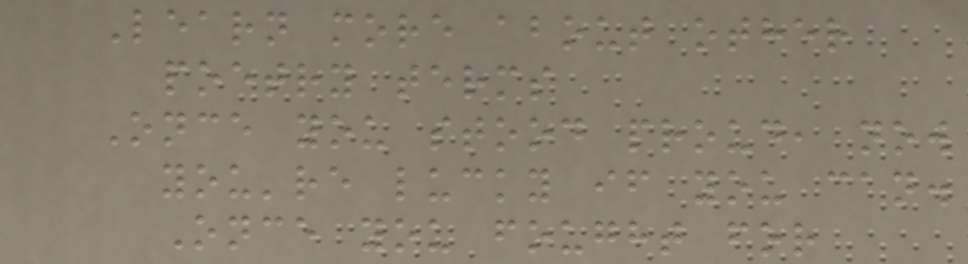Learn more about other
poetry terms
Once you stood proud, now
you're lucky if you can.
Once you fought for
